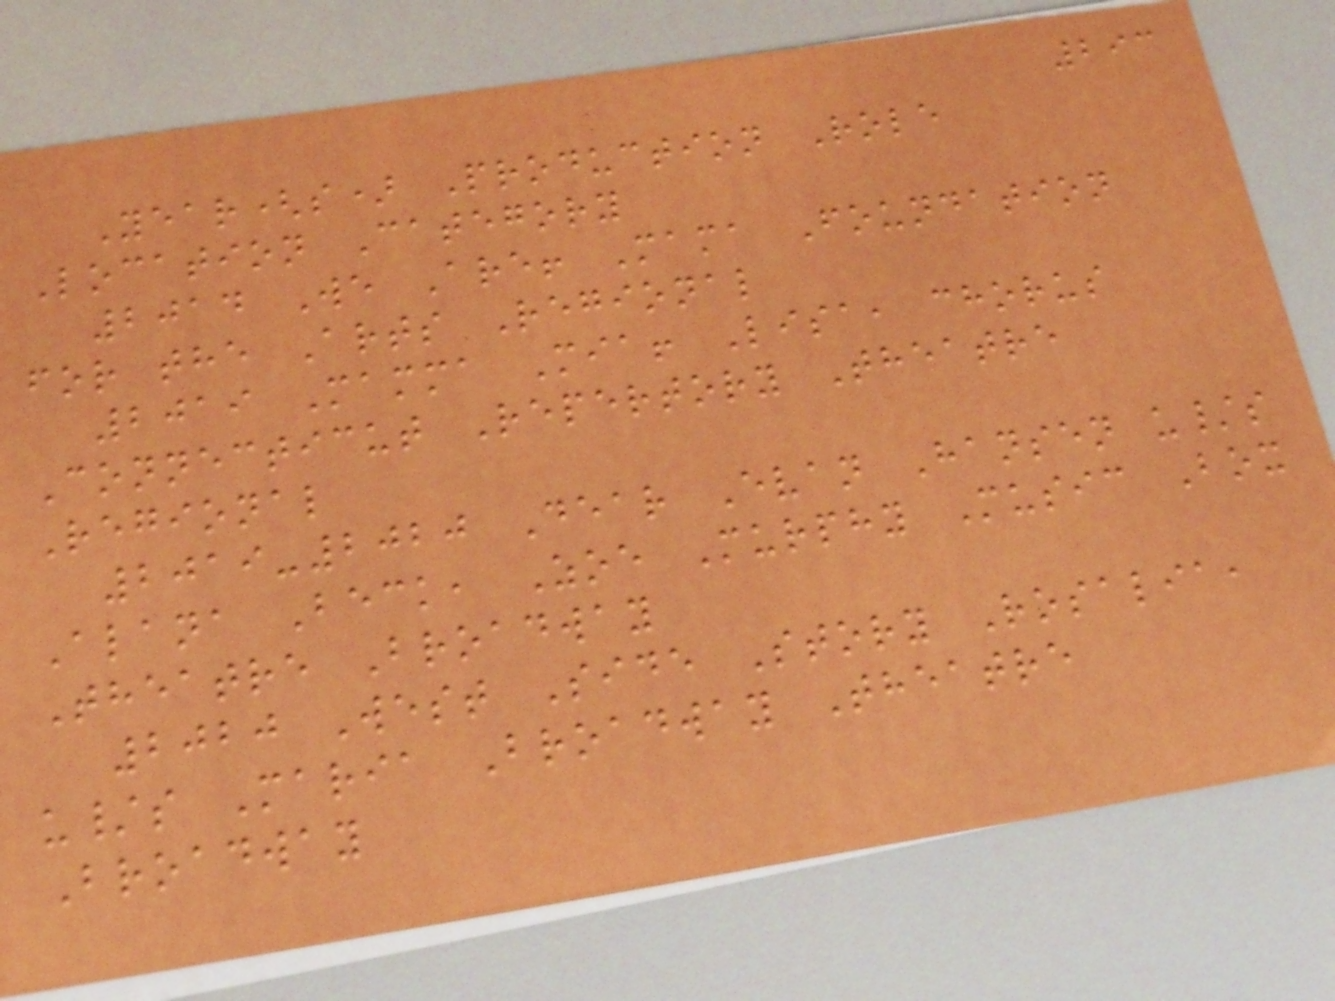293
Year(s) Production Role
Location Category
2014 We Are! Mama Foundation
for the Arts Regional
2019 Mamma Mia! Lisa, chorus
Connecticut Repertory Theatre
Regional
2019-2020 Dear Evan Hansen u/s
Alana Beck, Zoe Murphy Music Box
Theatre Broadway
2020 West Side Story Rosalia,
u/s Maria Broadway Theatre
Broadway
